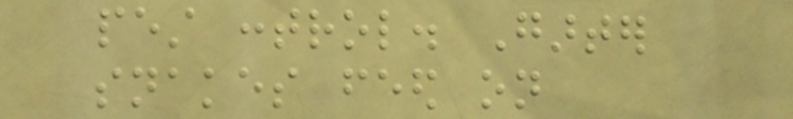pest control. Garter
snakes feed on
